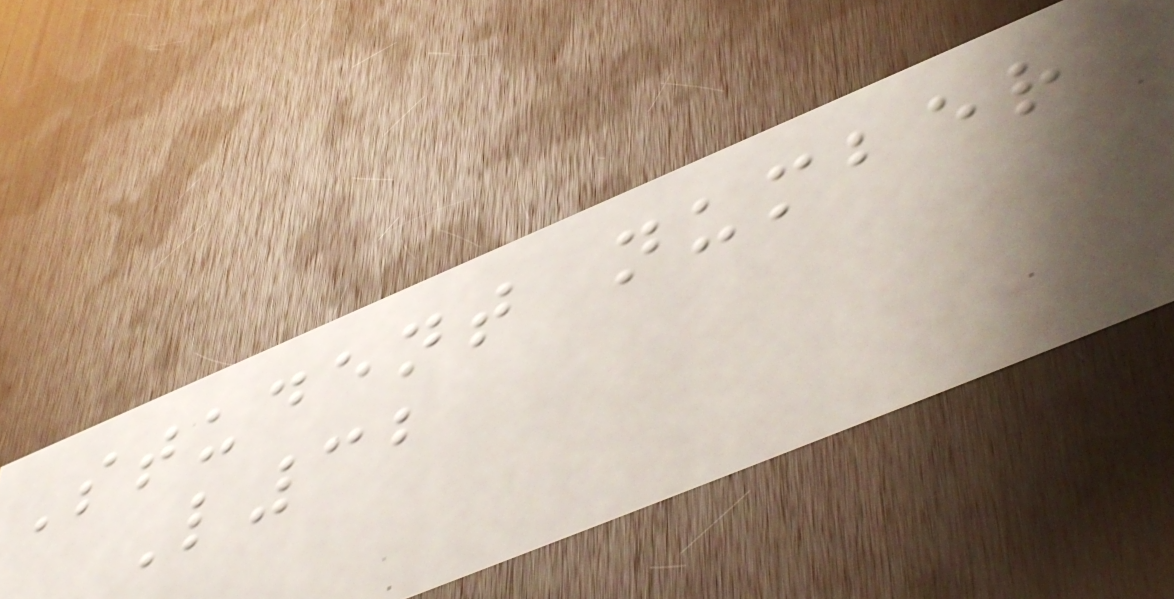Student number
L32
